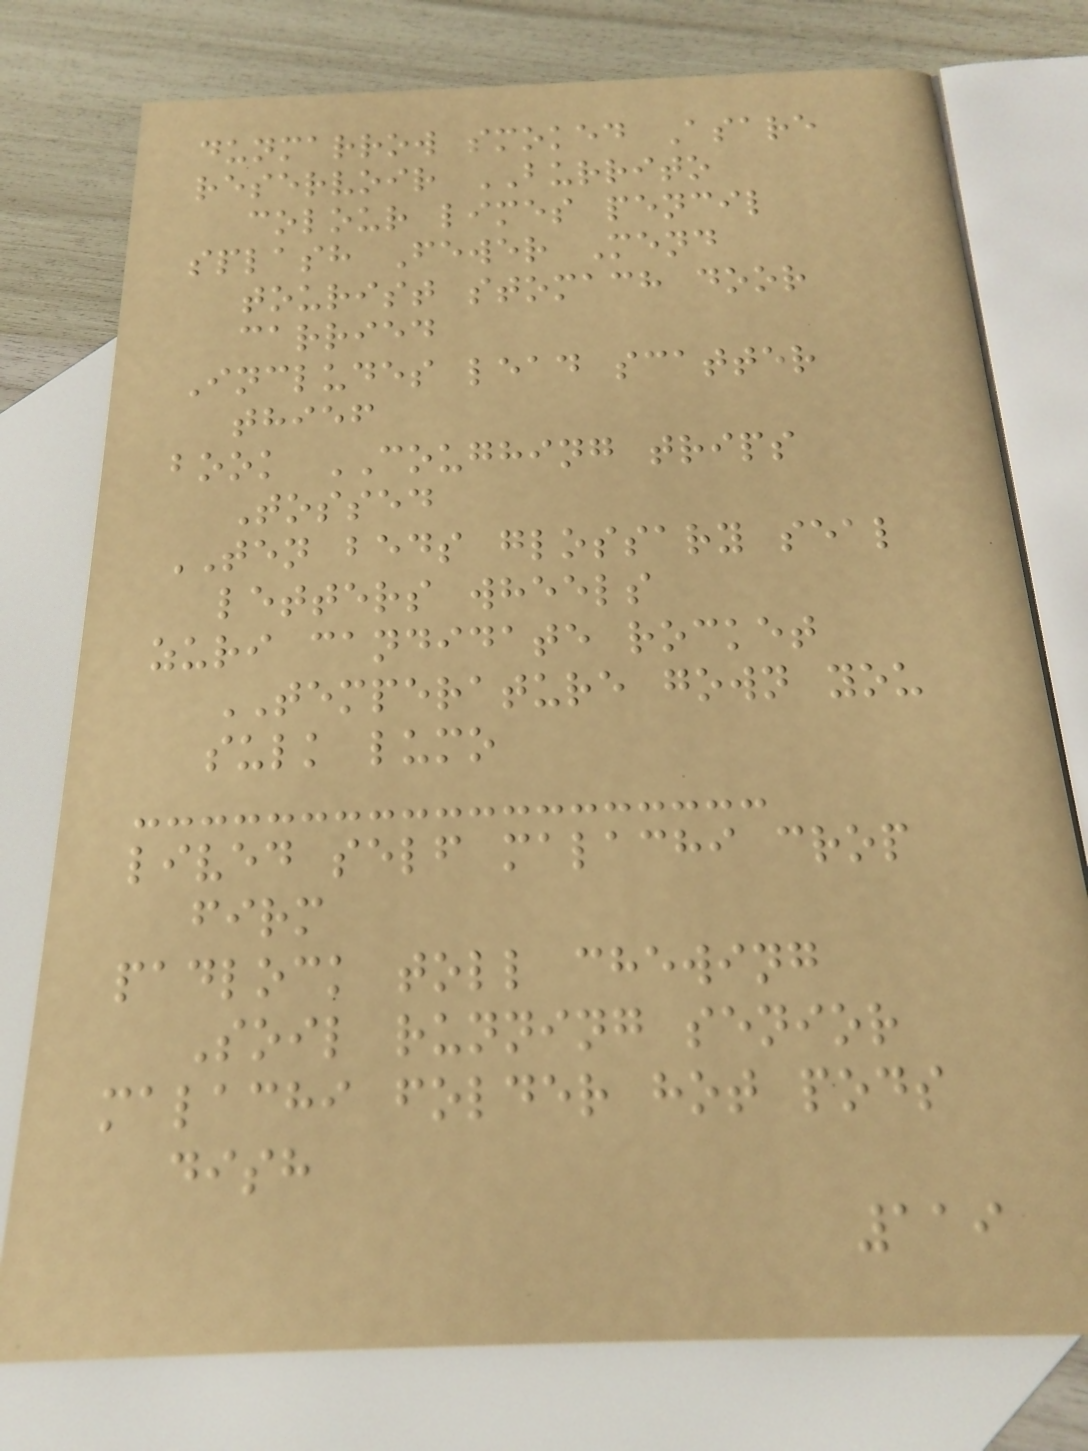dunmarrow smoked Asare
reservoir BURRITO
colour limes pencil
splash Fewer Mend
tourist stomach door
carried
Includes lead scatter
thief
book COUGHING trips
Tossed
TEN beds glossary seal
letters wheels
zuri candidate rocket
TEMPERATURE gown you
sulk lumo
lived self malachi crop
firm
padlock toll chewing
Soil running senior
malachi folder hot pods
dish
119
